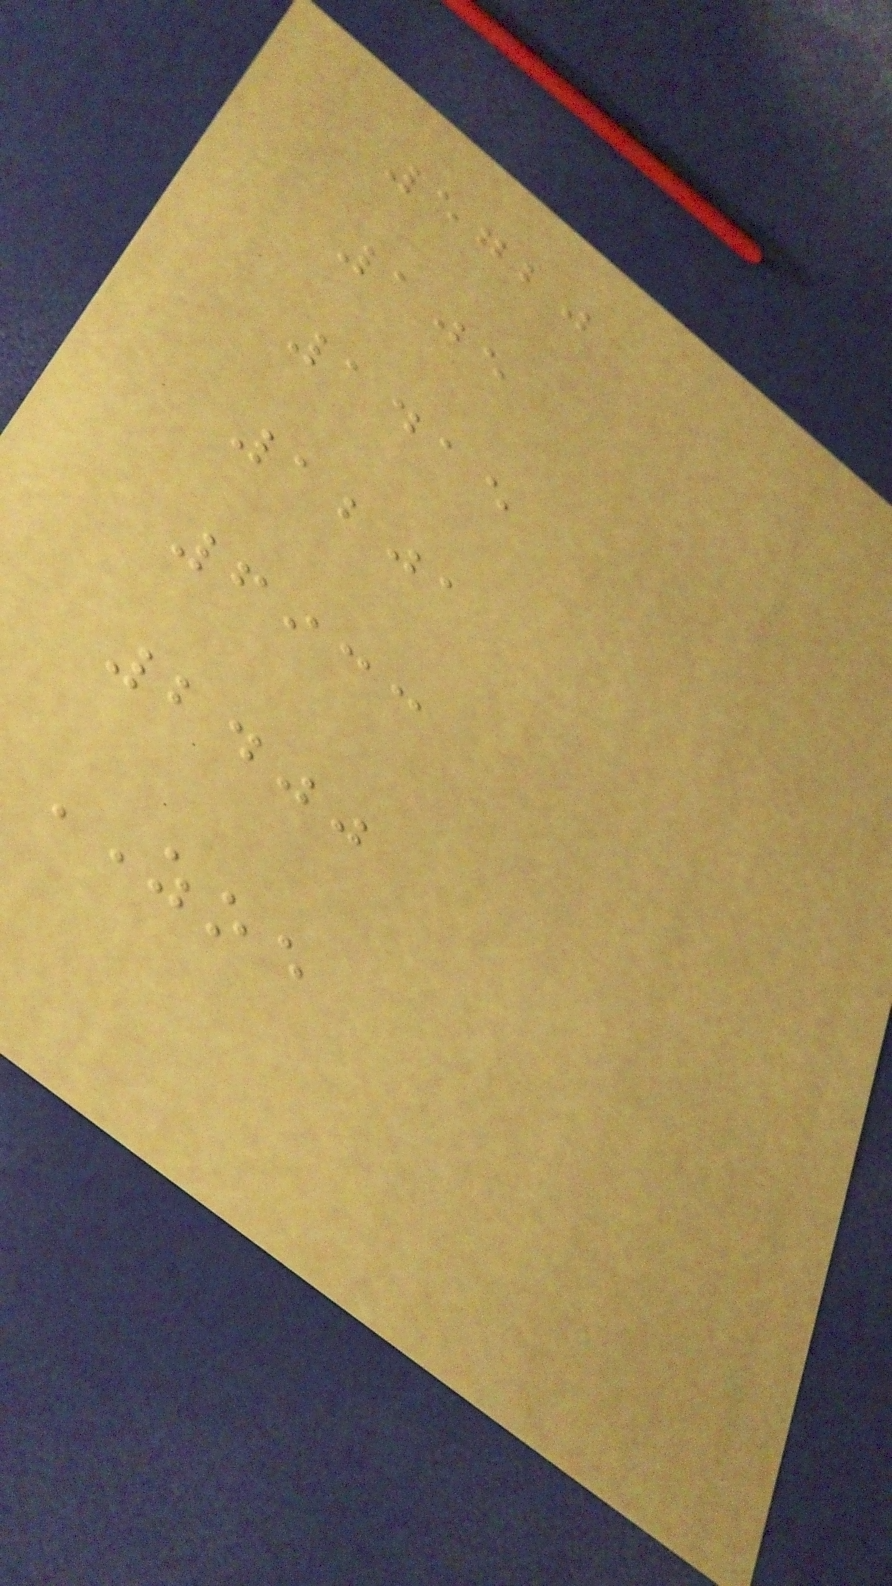5720
105
1415
1201
6933
2400
ZOE
